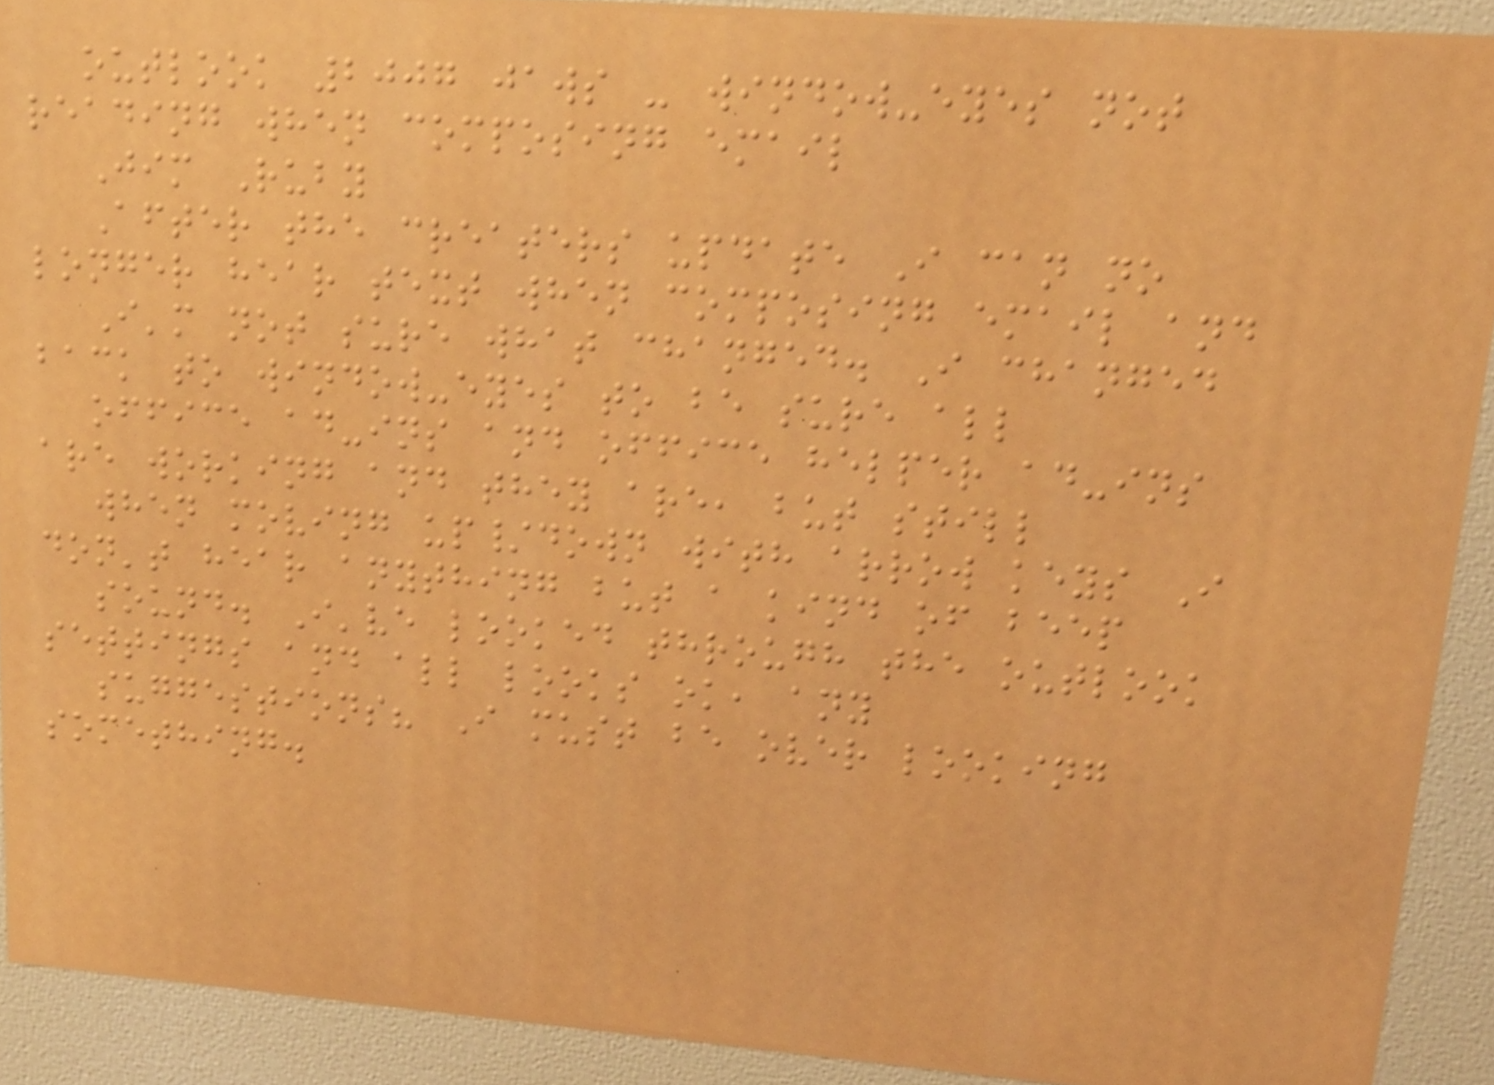outlook 2007 jaws - window-eyes not
reading when composing email
Jim Ruby
After the creaters update I can no
longer hear text when composing email and
I'm not sure what changed. I changed
back to window-eyes to be sure all
office ad-ins and office helper ad-ins
are working and they are, but still
when moving up/down with arrow keys I
don't hear anything but a kind of beep
sound. I've looked through the outlook
settings and all looks ok, any
suggestions? I must be over looking
something.
